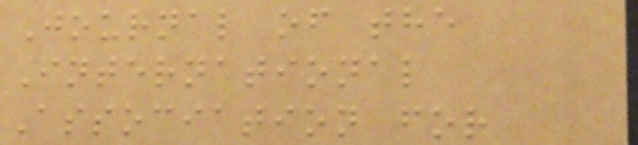Journal of the
International
Association for
